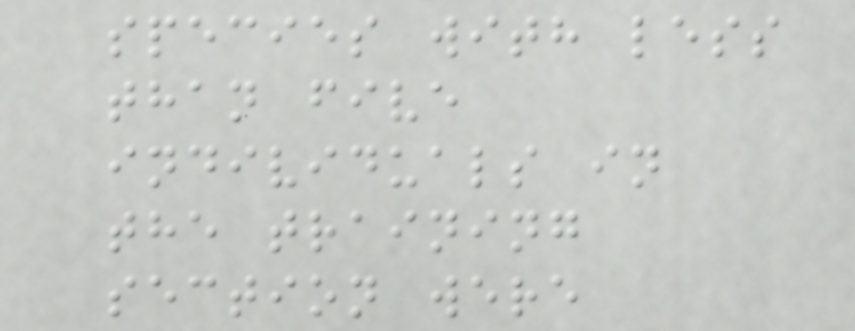species with less
than five
individuals in
the training
section were
